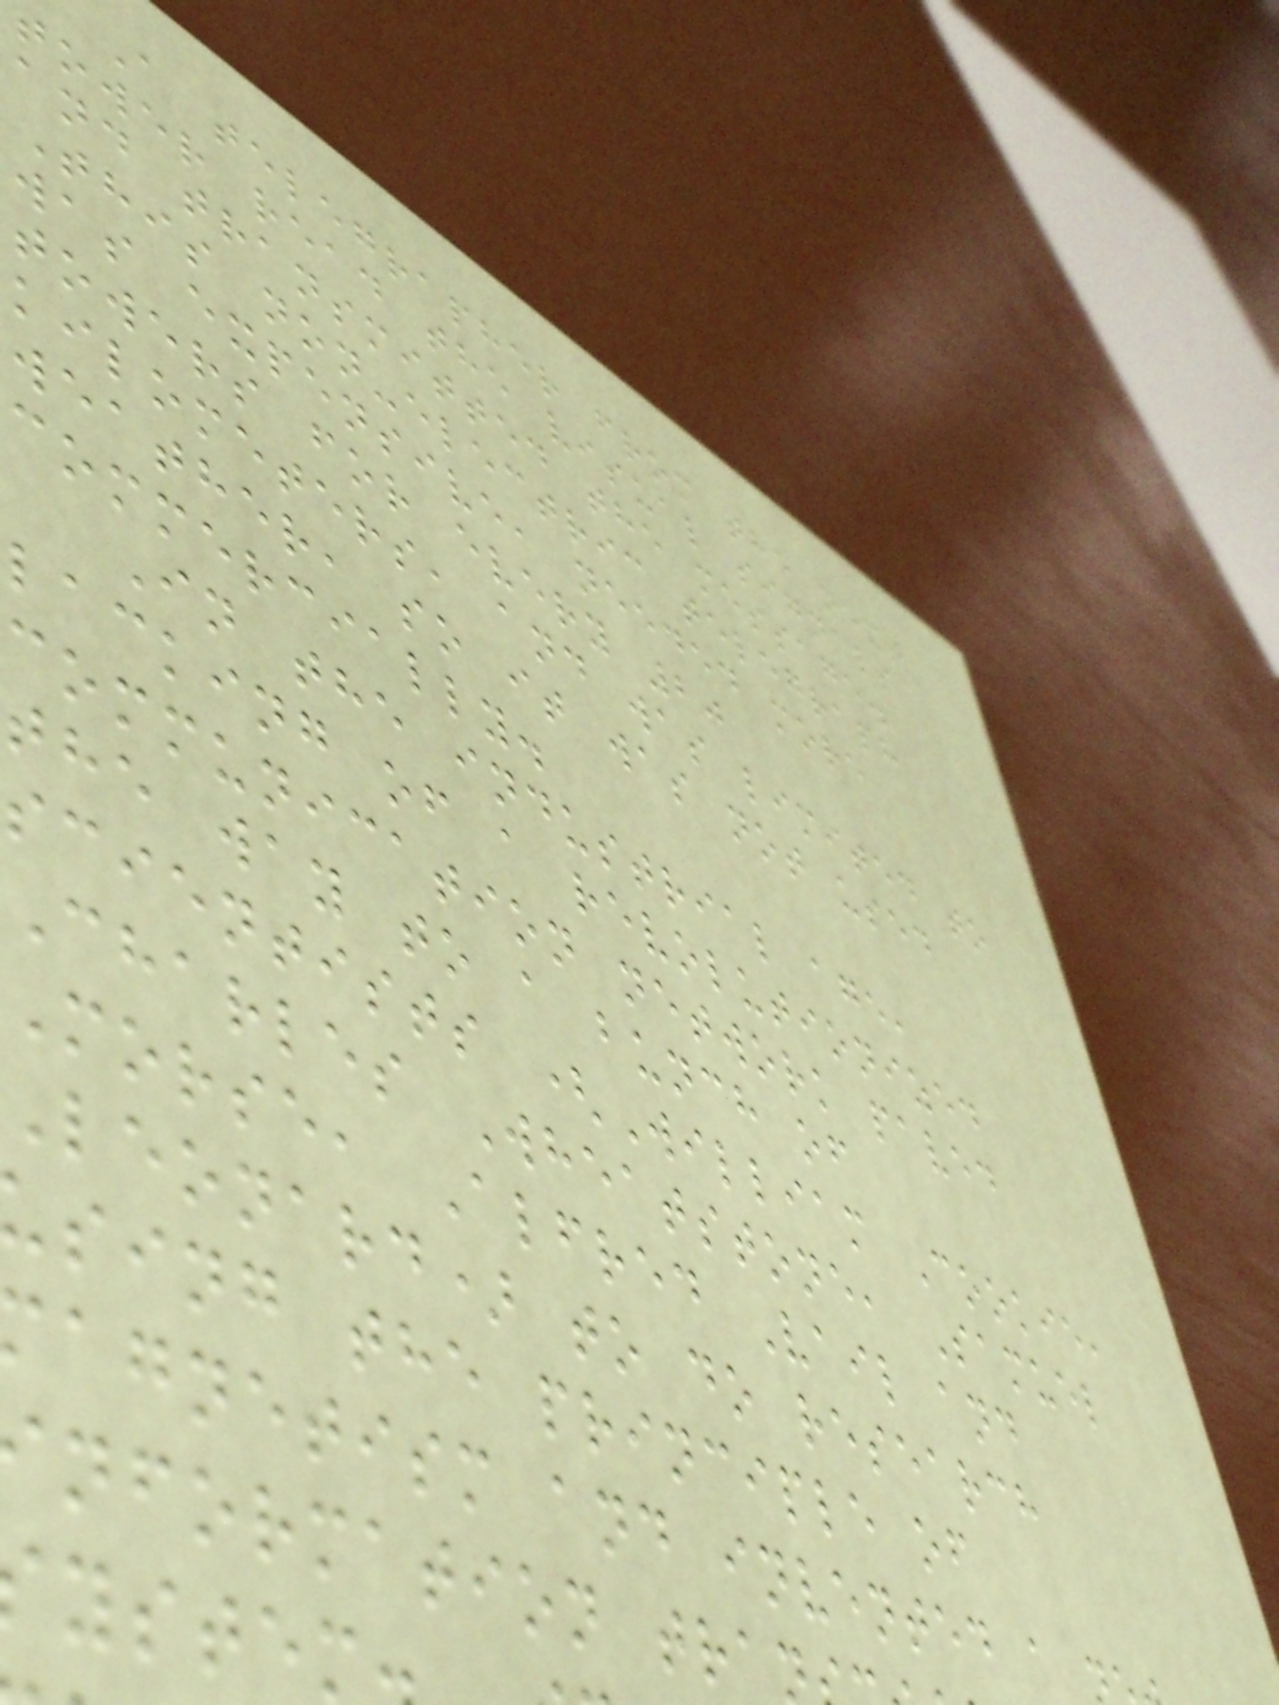A telegrapher from the next
tower read the visual signals
and transmitted the message.
This non-electric telegraph
was expensive, needed more
towers for every 20
kilometers, and was limited to
weather, so it was not used
commercially.
In the industrial age,
lacking of a revolutionized
communication network paved
the way to a bunch of
scientists (William Cookie,
Charles Wheatstone, Samuel
Morse, Alfred Vail and
Leonard) to do research
sing the principle of
agnetism and invented a
nformation tra
